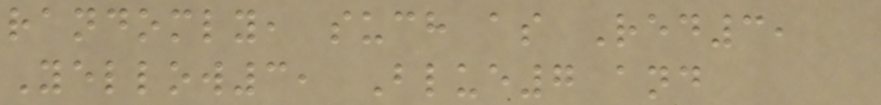randomly, such as Red3,
Yellow3, Blue7 and
